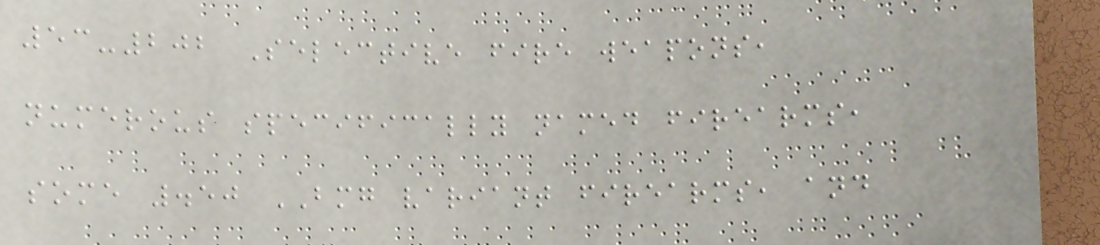53-202 Selective fire weapons,
numerous specifically named firearms,
some .50 BMG variant firearms, and
